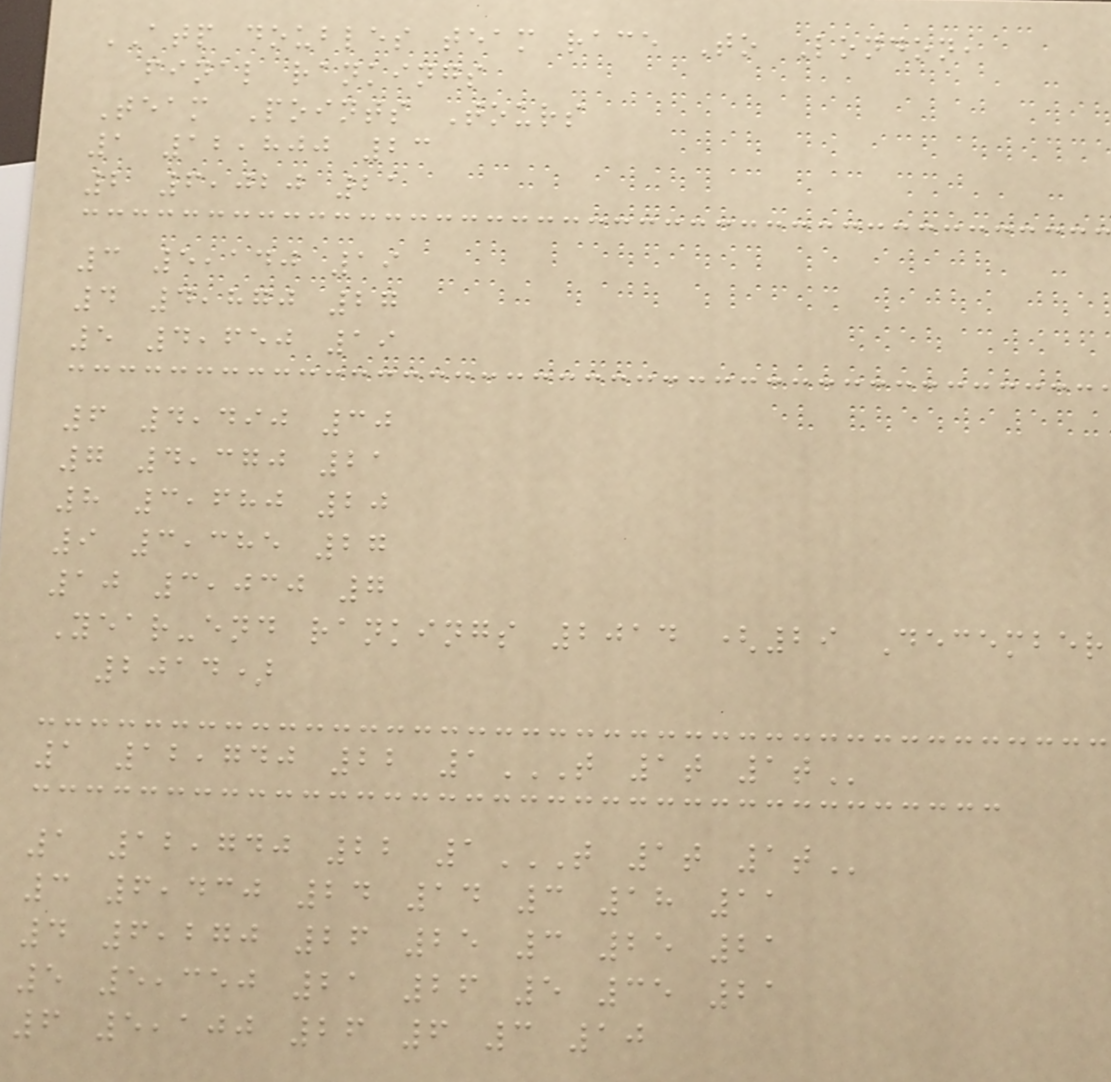ATP doubles team race To London,
final rankings
Team Points Tours
1 12,800 23
2 6,020 21
3 5,140 19
4 4,870 27
5 4,650 19
6 4,490 30
7 4,370 21
8 3,680 20
9 3,385 27
10 3,030 7
Year-end rankings 2014 (29 December
2014)
1 12,740 22 1T 1T 1T
1 12,740 22 1T 1T 1T
3 6,430 24 14 3 18 11
4 6,270 26 25 3 25 21
5 5,350 21 26 5 35 21
6 5,100 26 6 3 10
